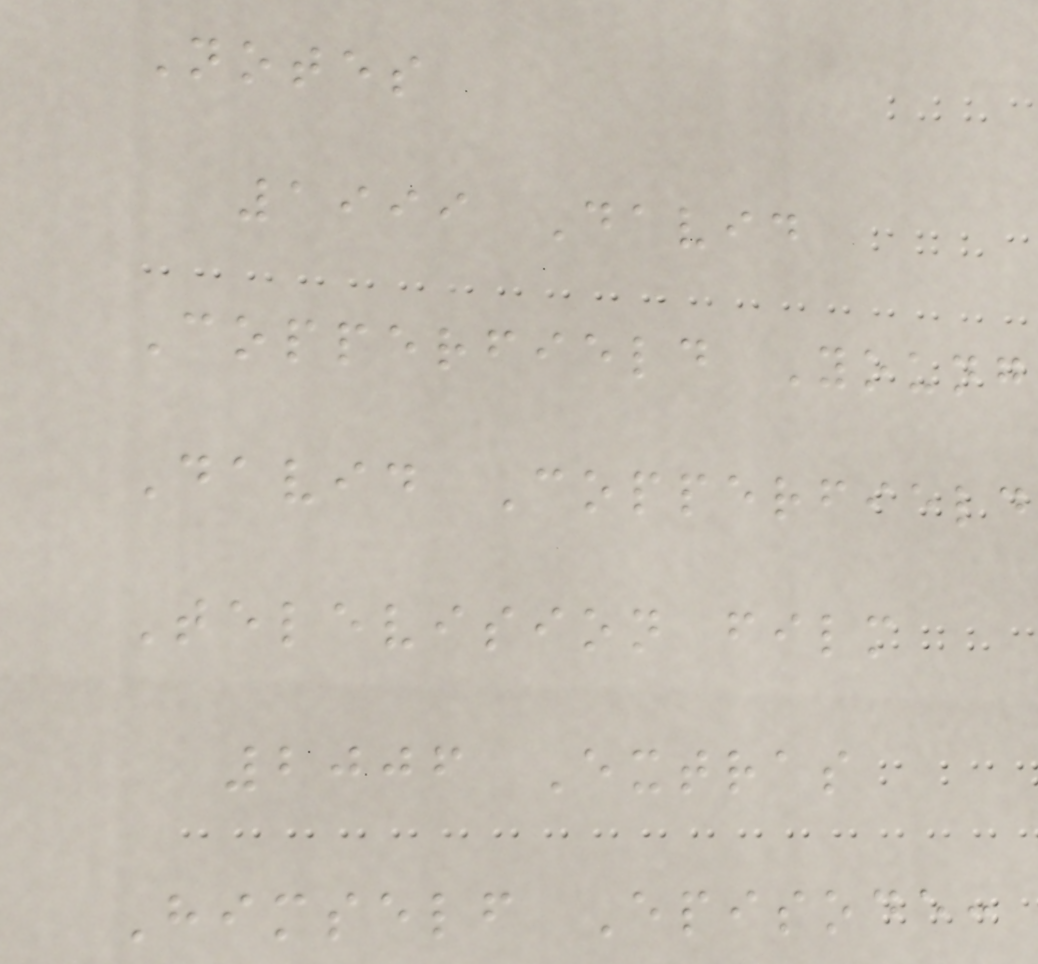Notes
1999 David
Copperfield Young
David Copperfield
Television film
2006 Extras
Himself Episode:
